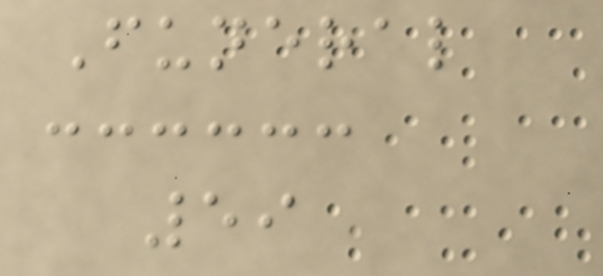Funeral
59
